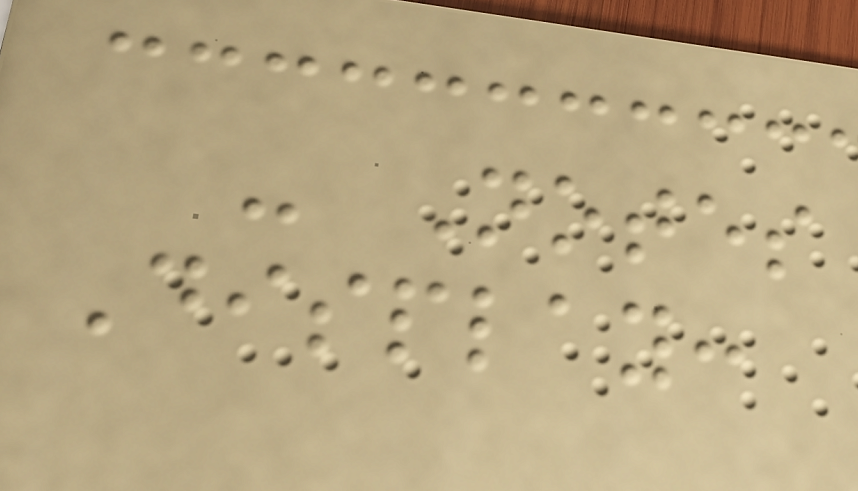- Notes
Display:
